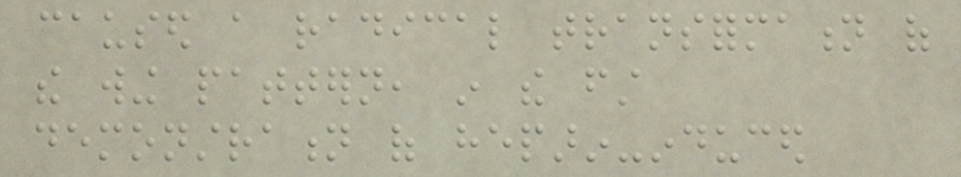caused a radical transformation of
the wing pattern, in the first
demonstration of heparin-induced
